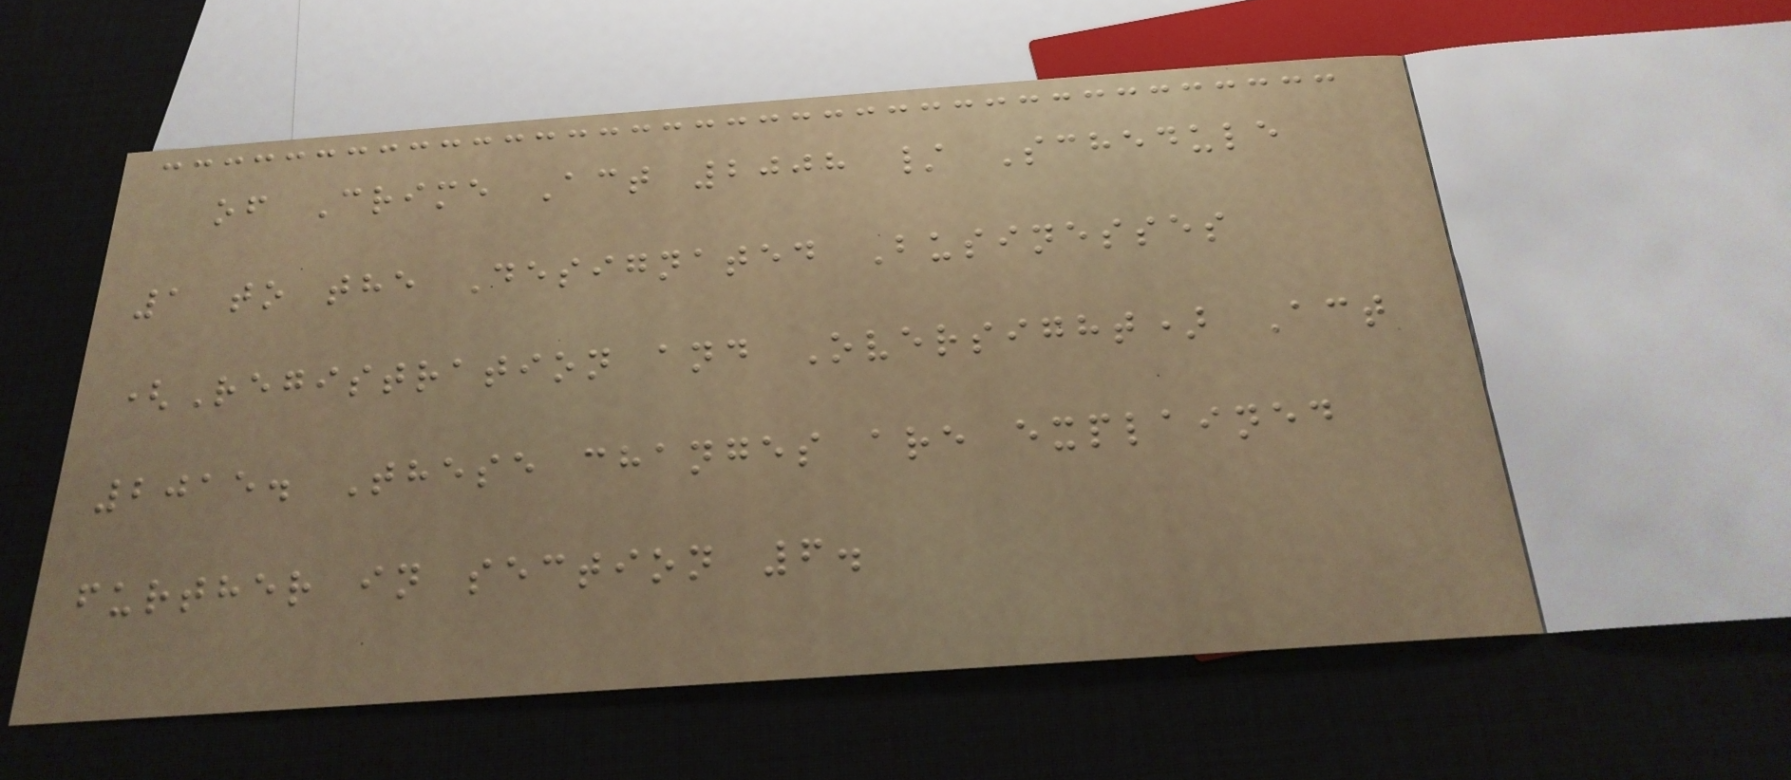of Crime Act 2008 / Schedule
1 to the Designated Businesses
(Registration and Oversight) Act
2015. These changes are explained
further in section 6.
